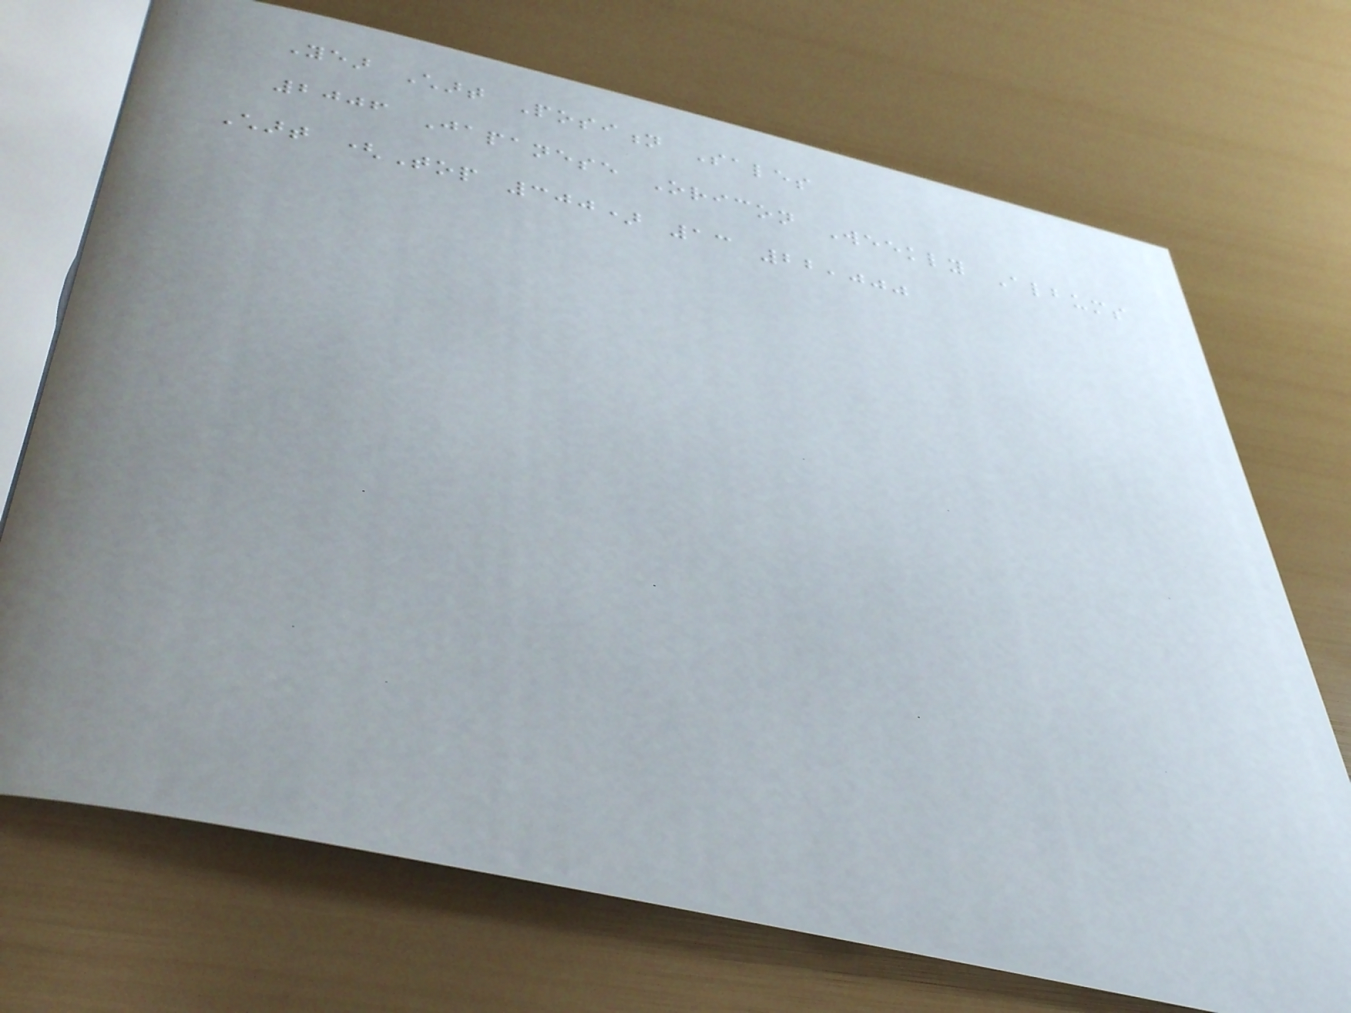Year Chart Position Sales
2006 Japanese Oricon Weekly Albums
Chart (Top 300) 13 22,000
